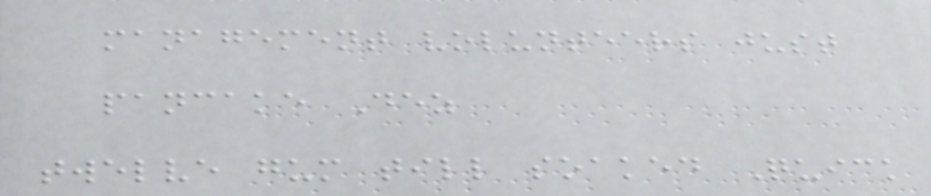management volunteers just
pancake Dez
twelve gum till soaked Quick
